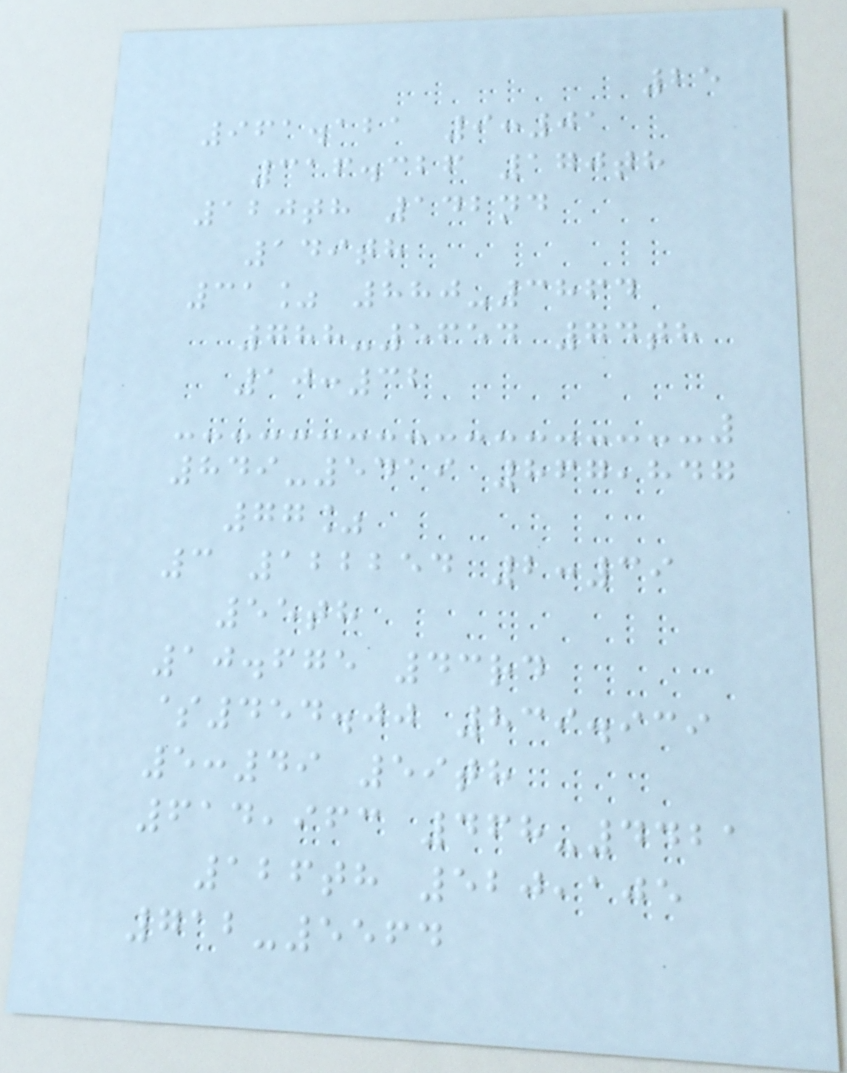25
961.121 9:01
316.326 170th
120th 142nd
149th
31% 880-3864
788-5654 74th
10:32
849-5419 867,847
77%
3 122254 2:39
55th
10.675 43rd
$454.00 839.939
5:49 59th
614,963 468-4421
126th 520,105
712-5564
